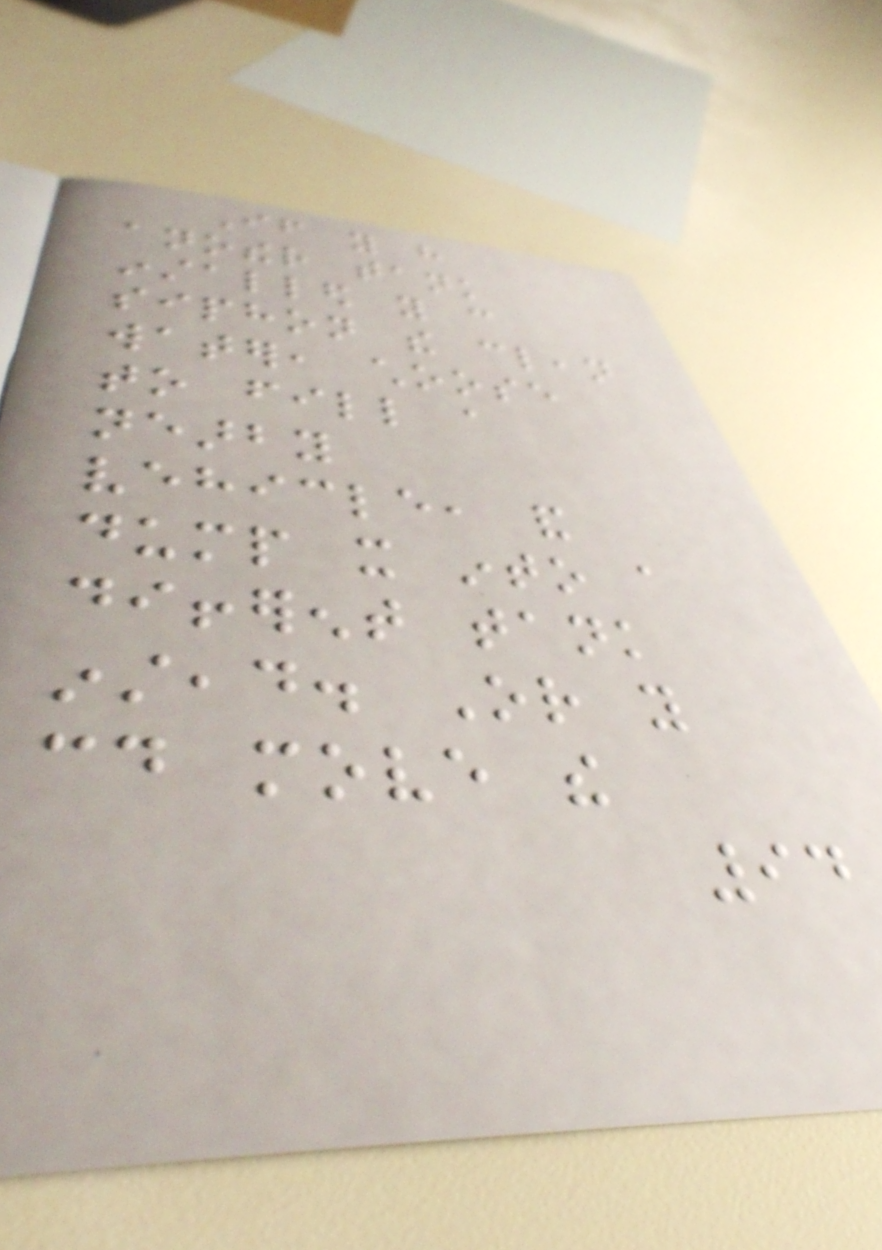If you have
another tank
installed you can
siphon the clean
water, choose
to fill a
nearby
vehicle, and
dump it into a
different tank
instead. Or you
could move the
94
